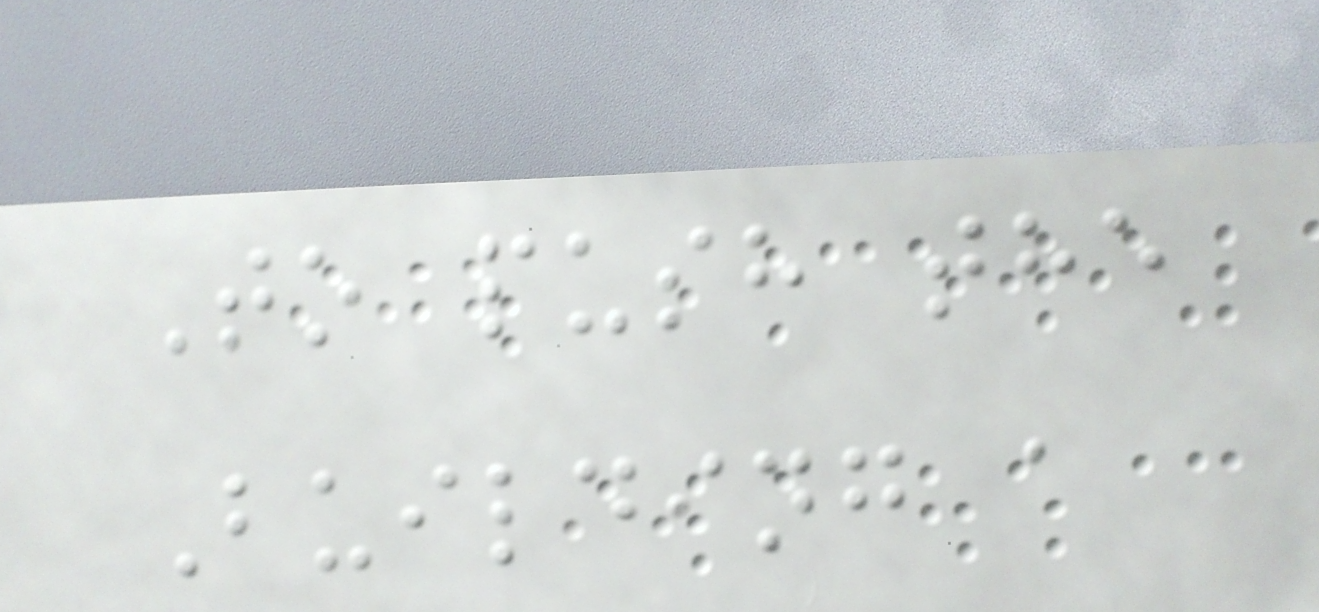To push the
Building a
